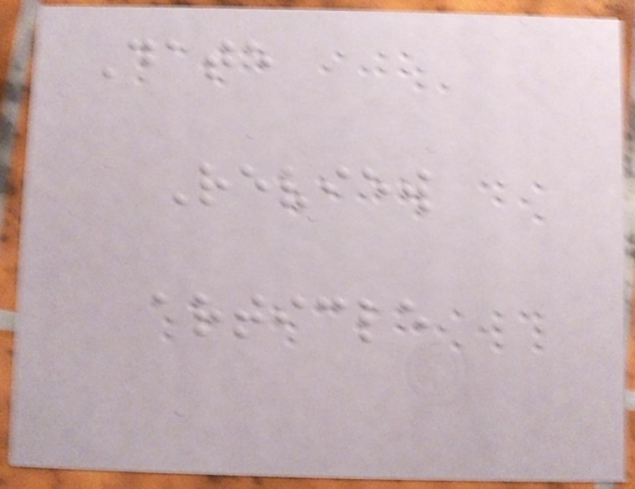Date
Review
article
